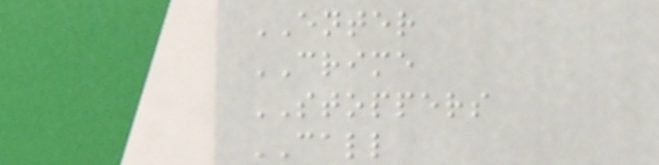ENTER
CRIME
STOPPERS
CALL
